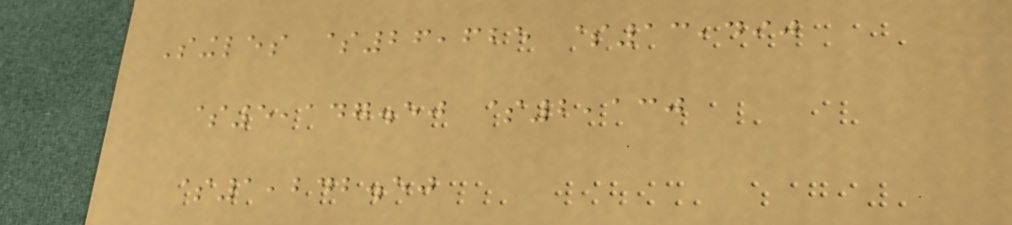Singles $26,625 $13,490
$5,147.50 $2,130
$1,242.50
